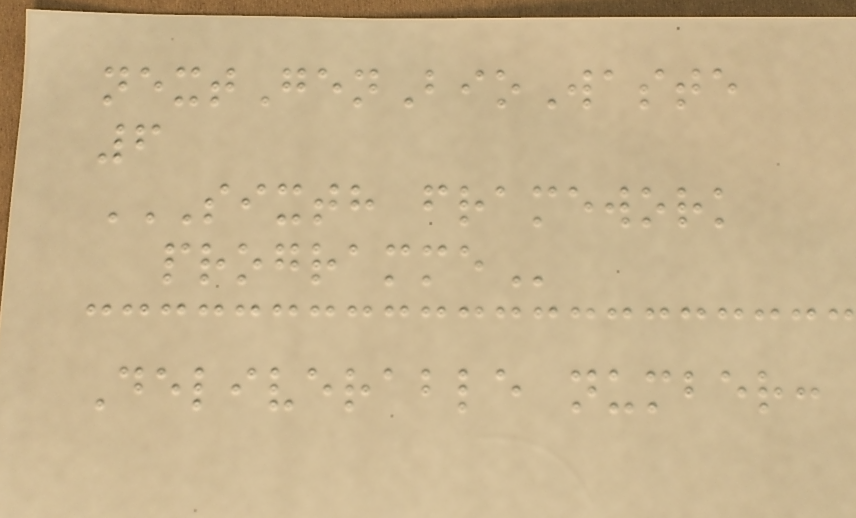nextGenBioWaste
6
SIXTH FRAMEWORK
PROGRAMME
Deliverable number:
